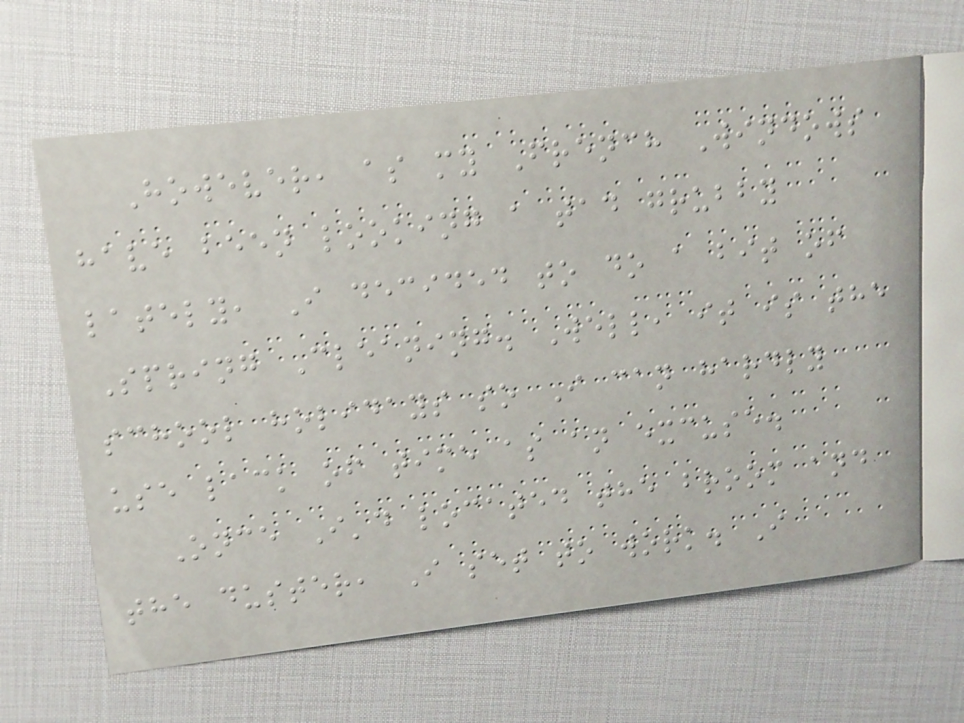However, as my French Windows
have been looking a tad grubby
lately, I decided to do a bit of
Spring Cleaning. Well, it is the
school holidays so I can hardly
use lack of time as an excuse.
Once I'd located the broom and
the duster, I set to work. I
